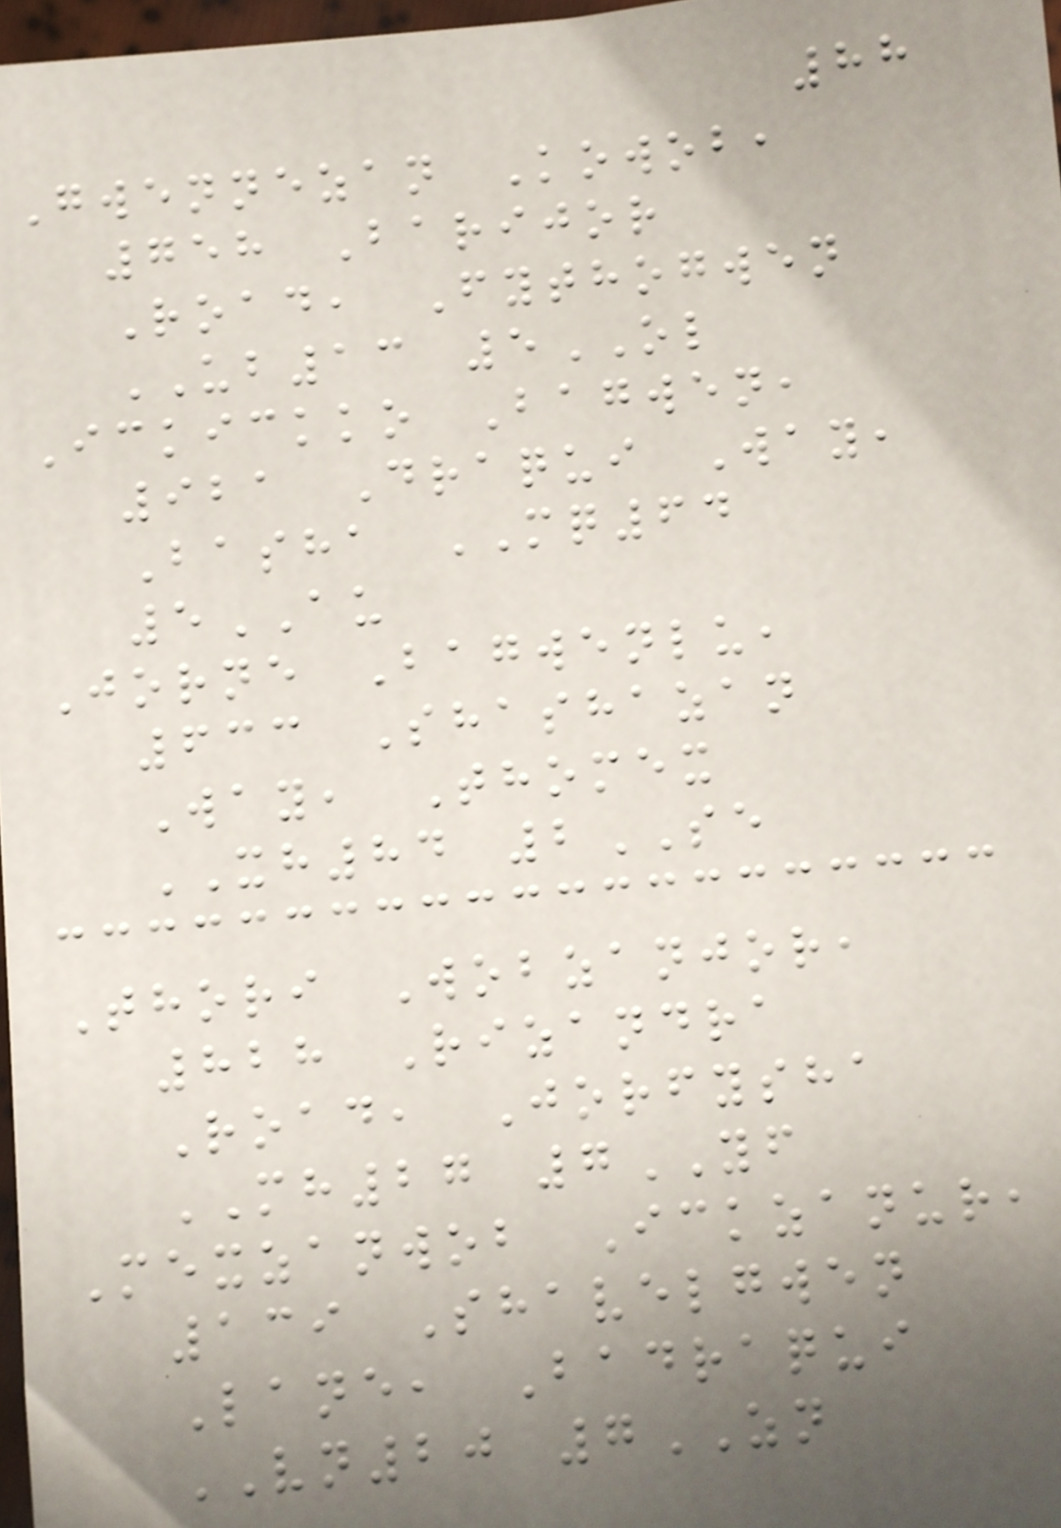88
Gwennezan Kowob,
758 Barijor
Road, Fythogwen
UB13 5OL
Ickickko Bagwen,
921 Draqui Way,
Basha MQ64
5AU
Jorne Bagwenlu,
633 Shashazan
Way, Thomex
XH84 2SE
Thori Wobzanjor,
828 Rizandra
Road, Jorfysha
MH27 7YF
Mexzanwob Ickzanur,
139 Shavelgwen
Lane, Badraqui
VN20 7ZN
